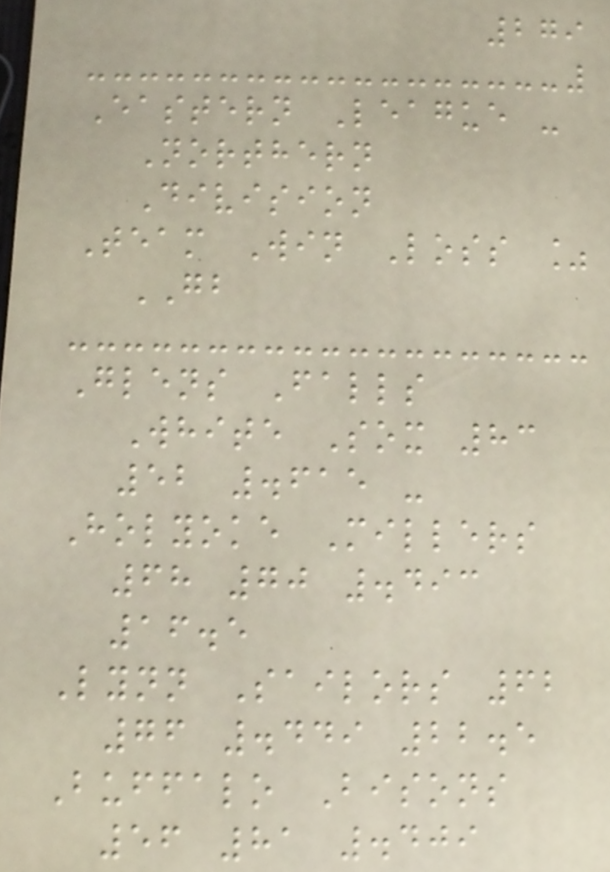279
Eastern League -
Northern
Division
Team Win Loss %
GB
Glens Falls
White Sox 83
52 .615 -
Holyoke Millers
68 70 .493
16.5
Lynn Sailors 62
76 .449 22.5
Buffalo Bisons
56 81 .409
